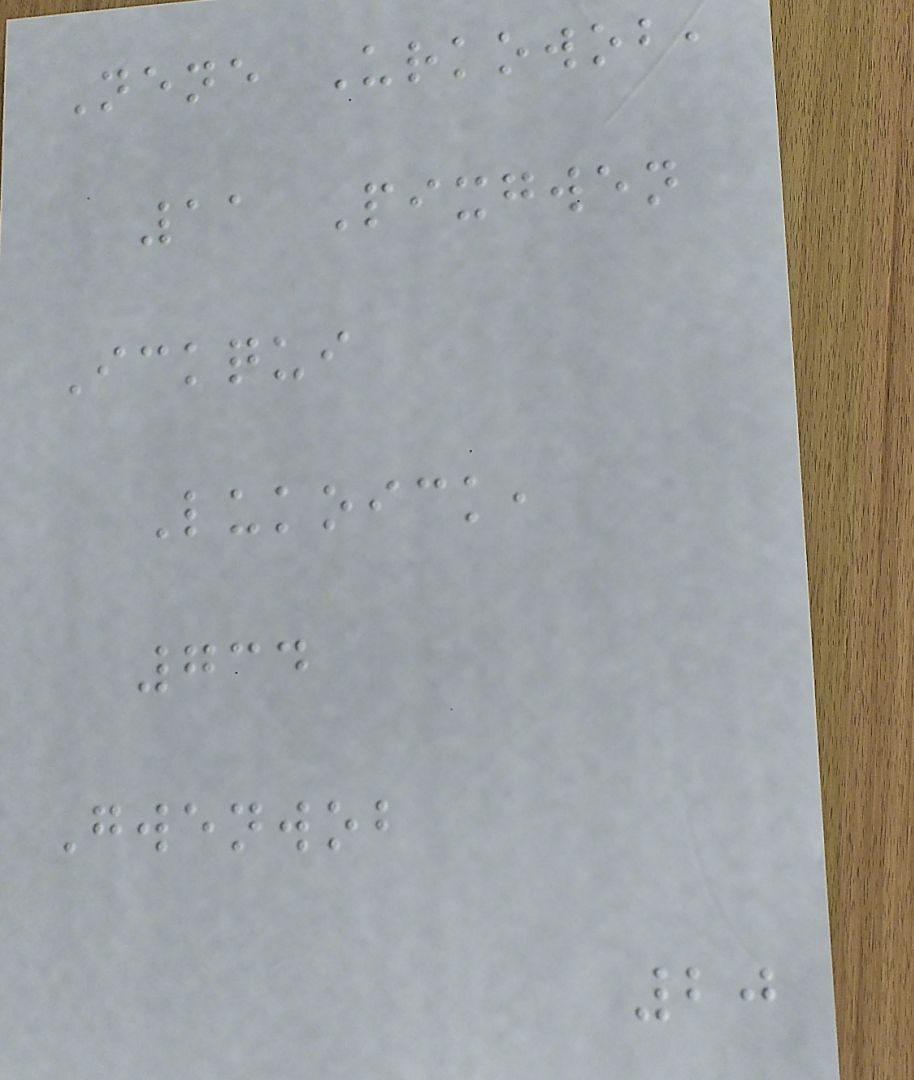Nene Urkowob,
11 Pixgwen
Ickqui
Lukoick,
734
Gwenwob
20
